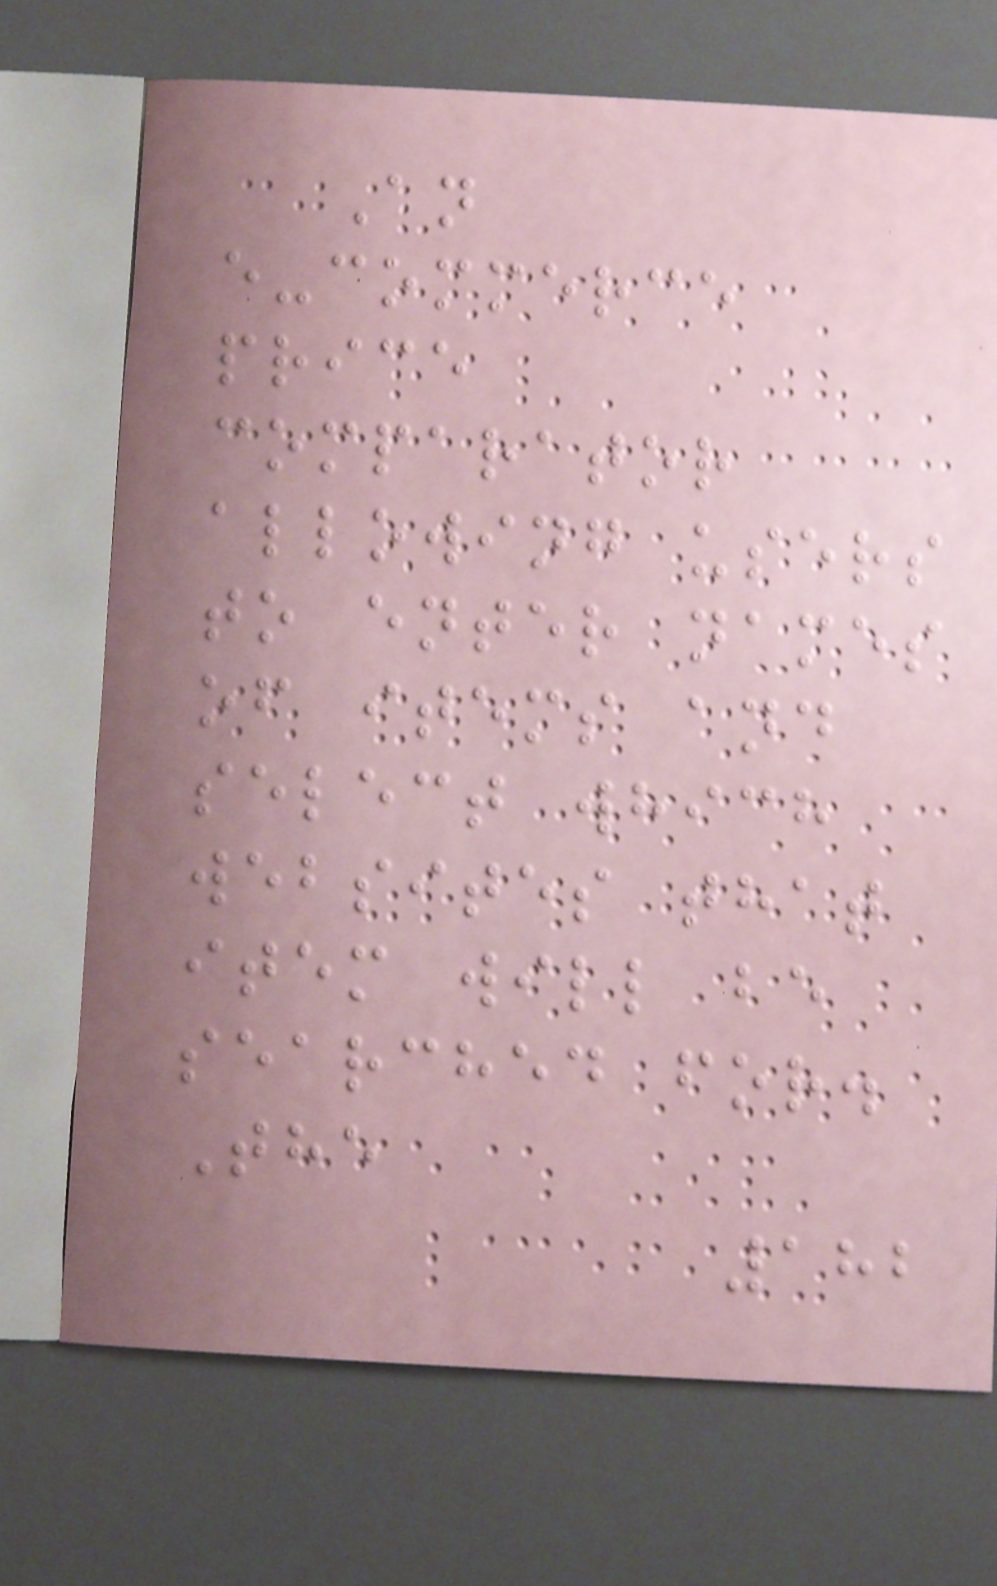An
e-commerce
price
comparator
allowing users
to enter names
of items and
select which
websites that
item will be
searched for.
The
182
